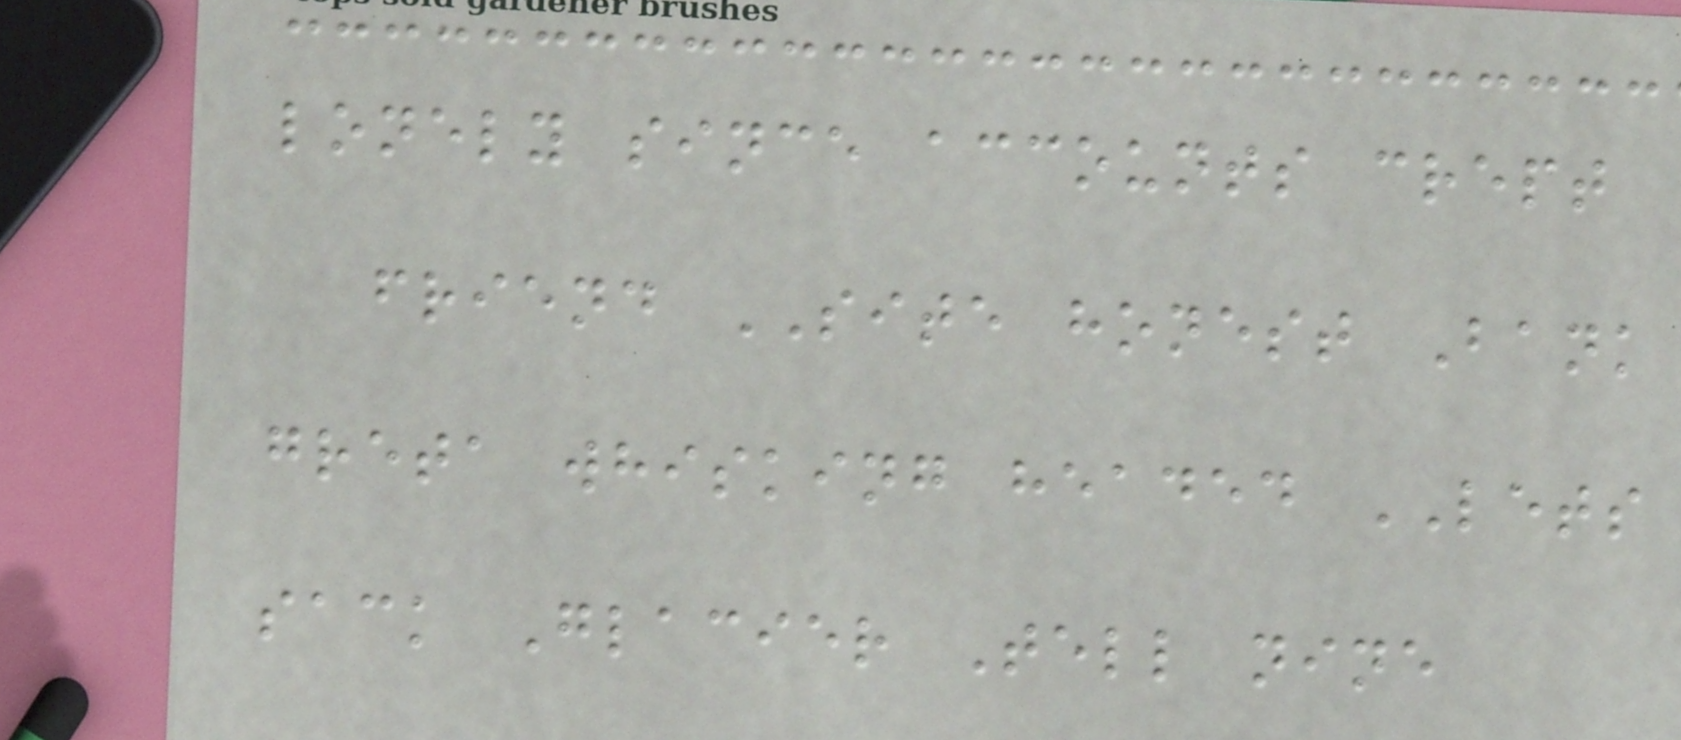lonely since accounts crept
friend SITE honest Bank
greta whisking headed LETS
sack Glacier Tell nine
